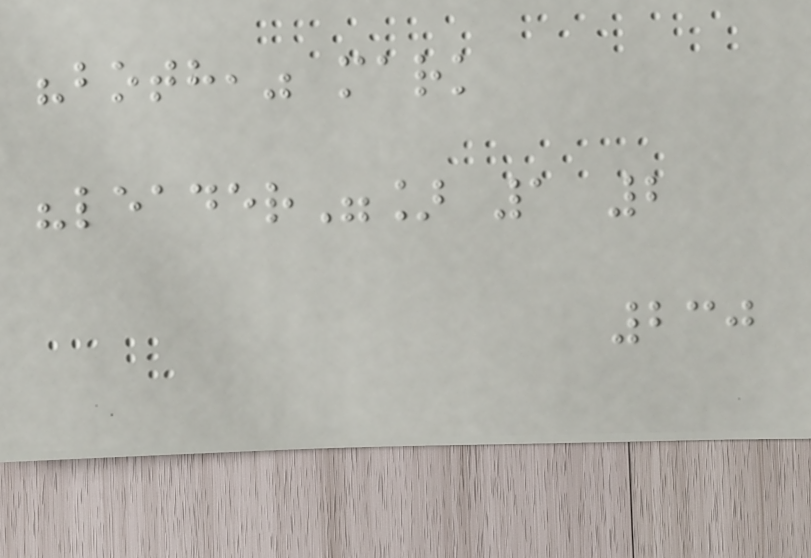"both," mark
"leader"] 1 2
230
